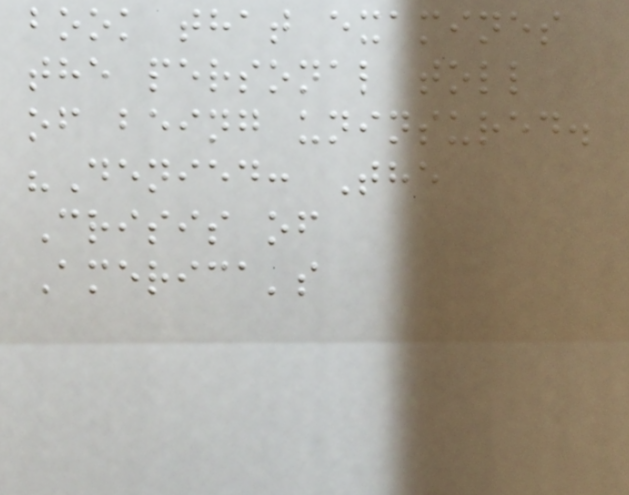book that examines
the personal toll
of being uninsured.
"Denied: The
Crisis of
America's
